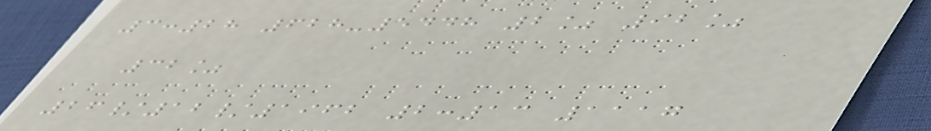3:28 628-5448 2% 92%
32%
26/12/1962 2:13 1117
